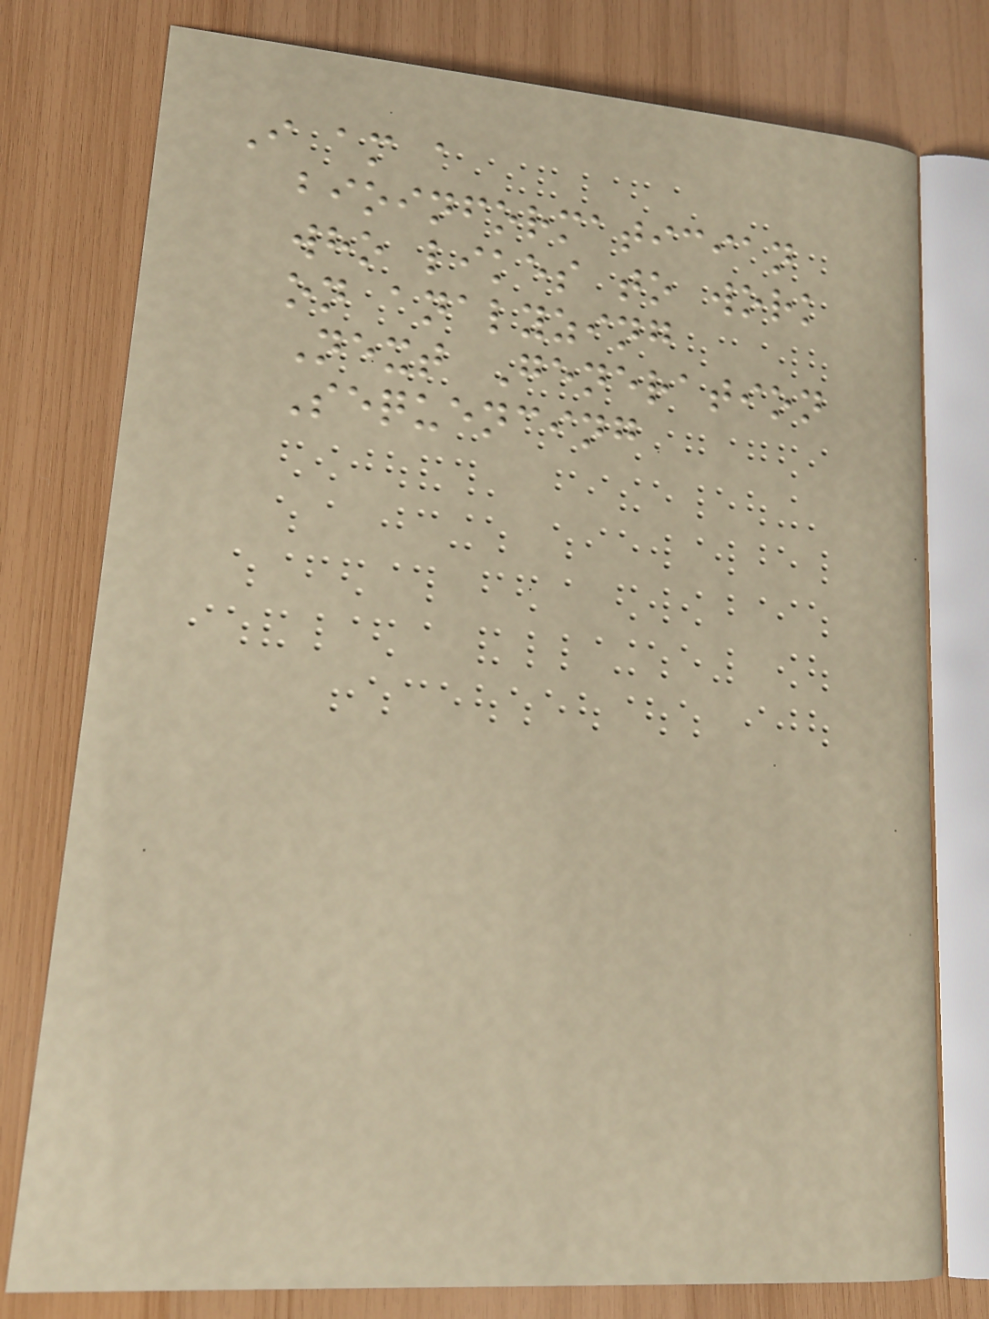I am a
bioinformatician
who likes to work
on analyzing
Next Generation
Sequencing
